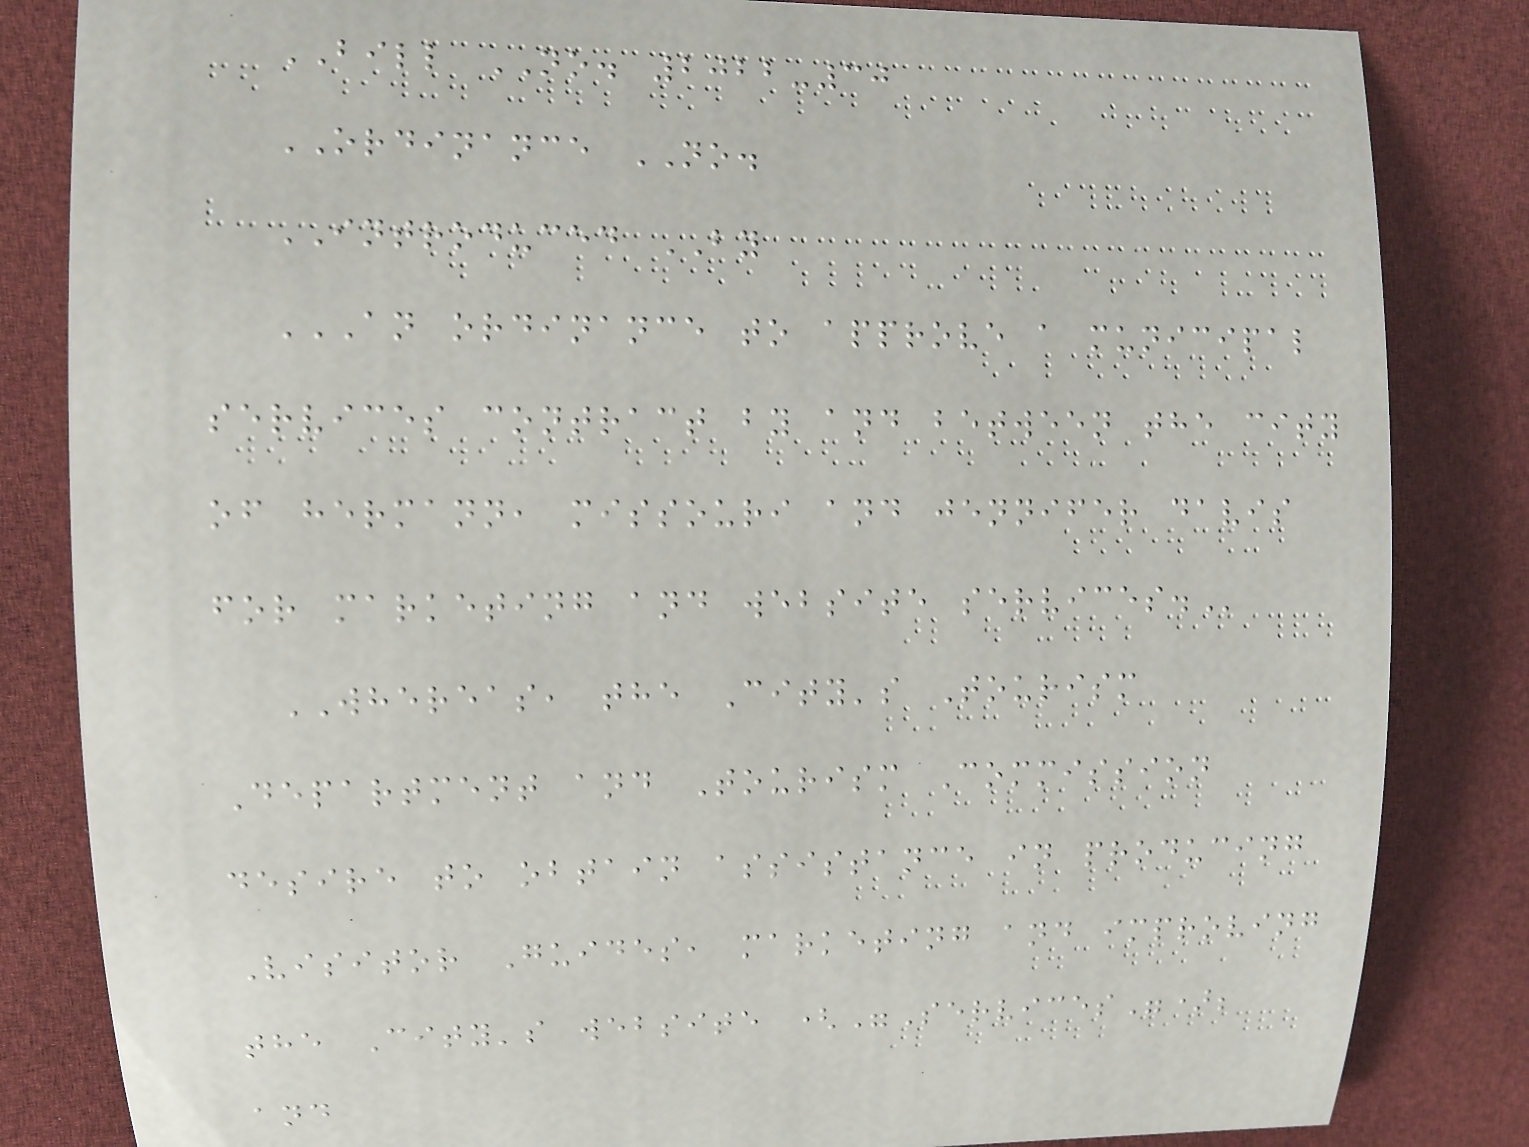BILL NO. 2022-30
ORDINANCE NO.
INTRODUCED BY
AN ORDINANCE TO APPROVE A MUNICIPAL
SERVICES CONTRACT BY AND BETWEEN THE CITY
OF HERMANN, MISSOURI AND JENNIFER DAVIS
FOR MARKETING AND WEBSITE SERVICES.
WHEREAS, the City's Tourism
Department and Tourism Commission
desire to obtain assistance in producing
Visitor Guides, marketing and improving
the City's website ("Services");
and
